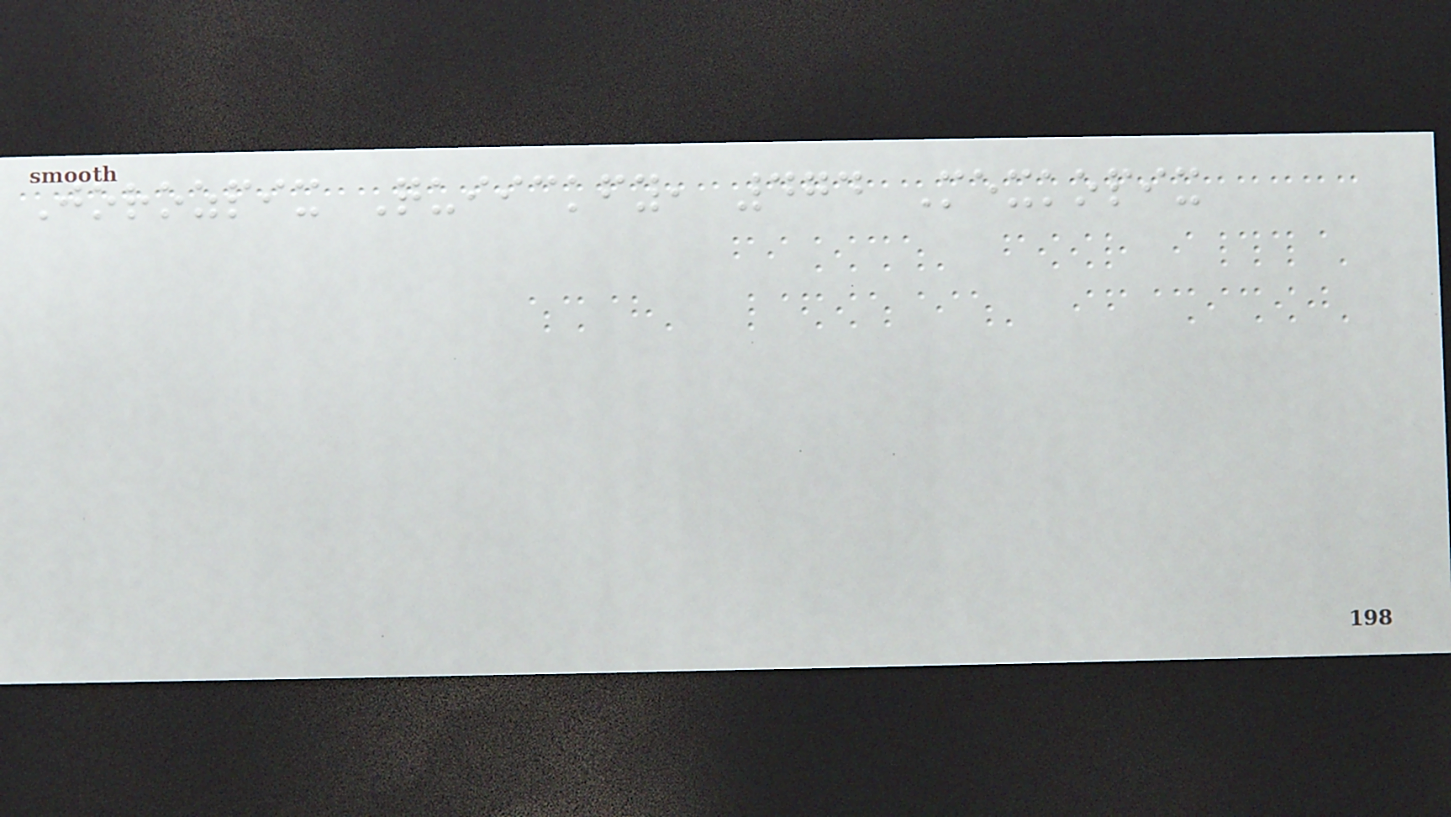Jorozpix Quiickfy, 474 Mexkopix
